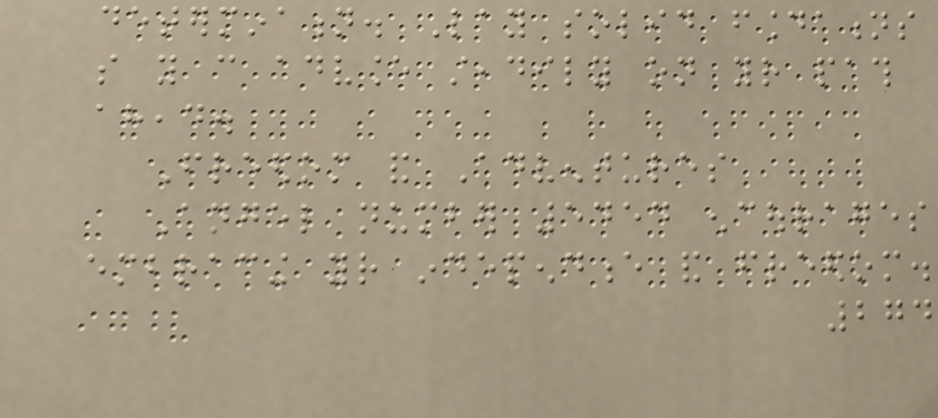determination. Lay solid foundations
so you can advance steadily on your path
ahead.
Freedom and Adventures
Angel number 5454 encourages
embracing your independence and freedom.
274
